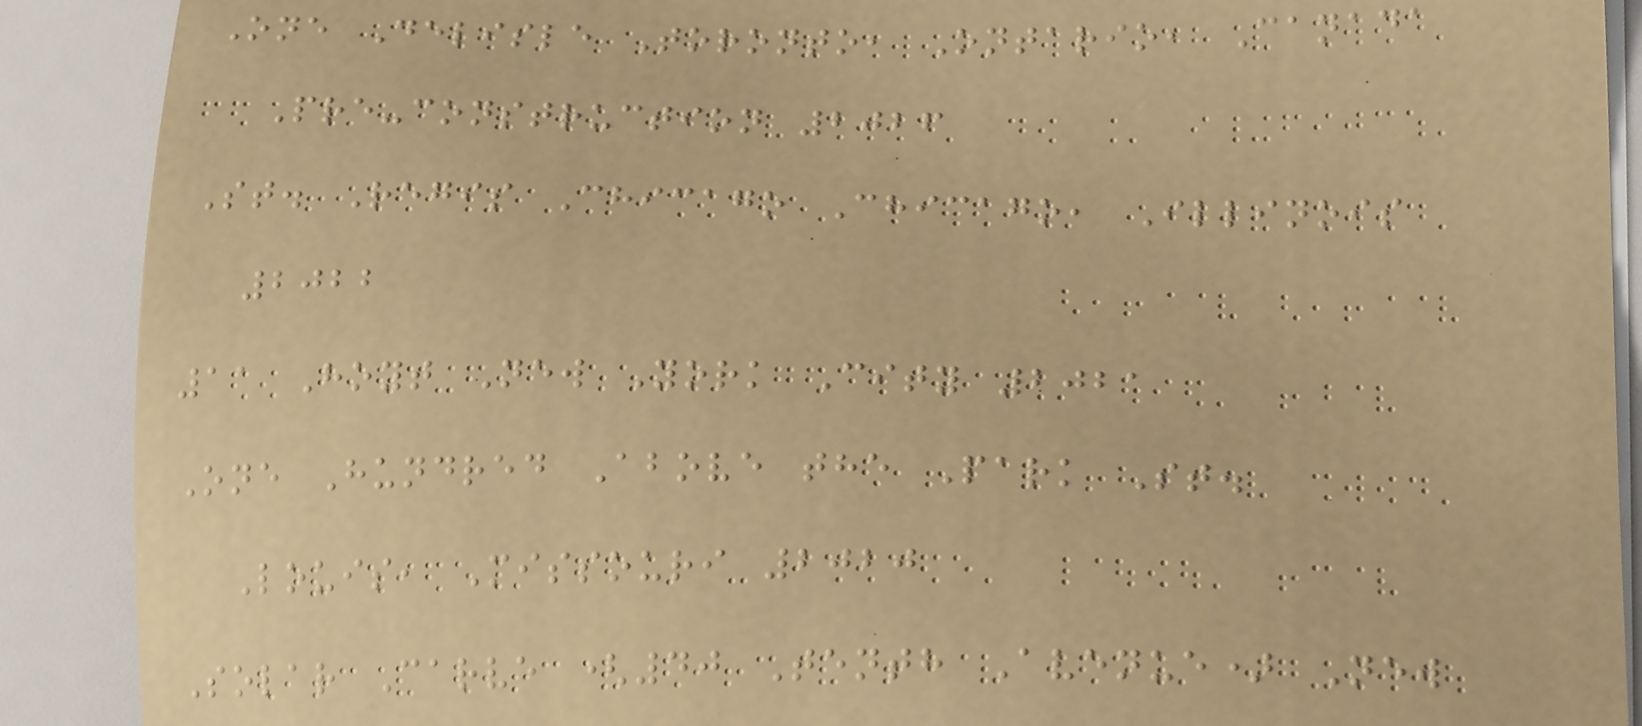One Delisle Toronto, Ontario, Canada
Pre-construction 2026
St. Regis Chicago Chicago, Illinois
2022
11 Hoyt New York City 2021
One Hundred Above the Park St.
Louis, Missouri 2020
Solar Carve (40 Tenth Avenue) New
